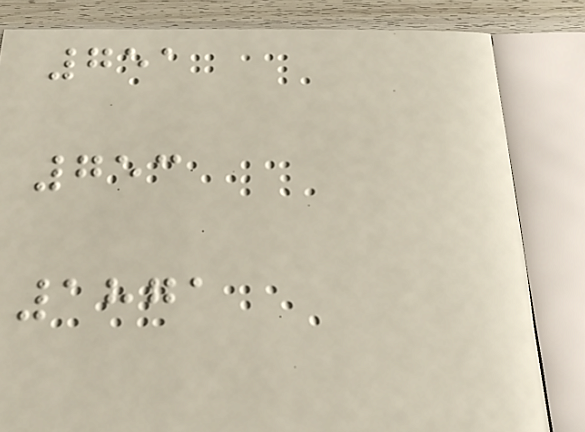751
753
1871
